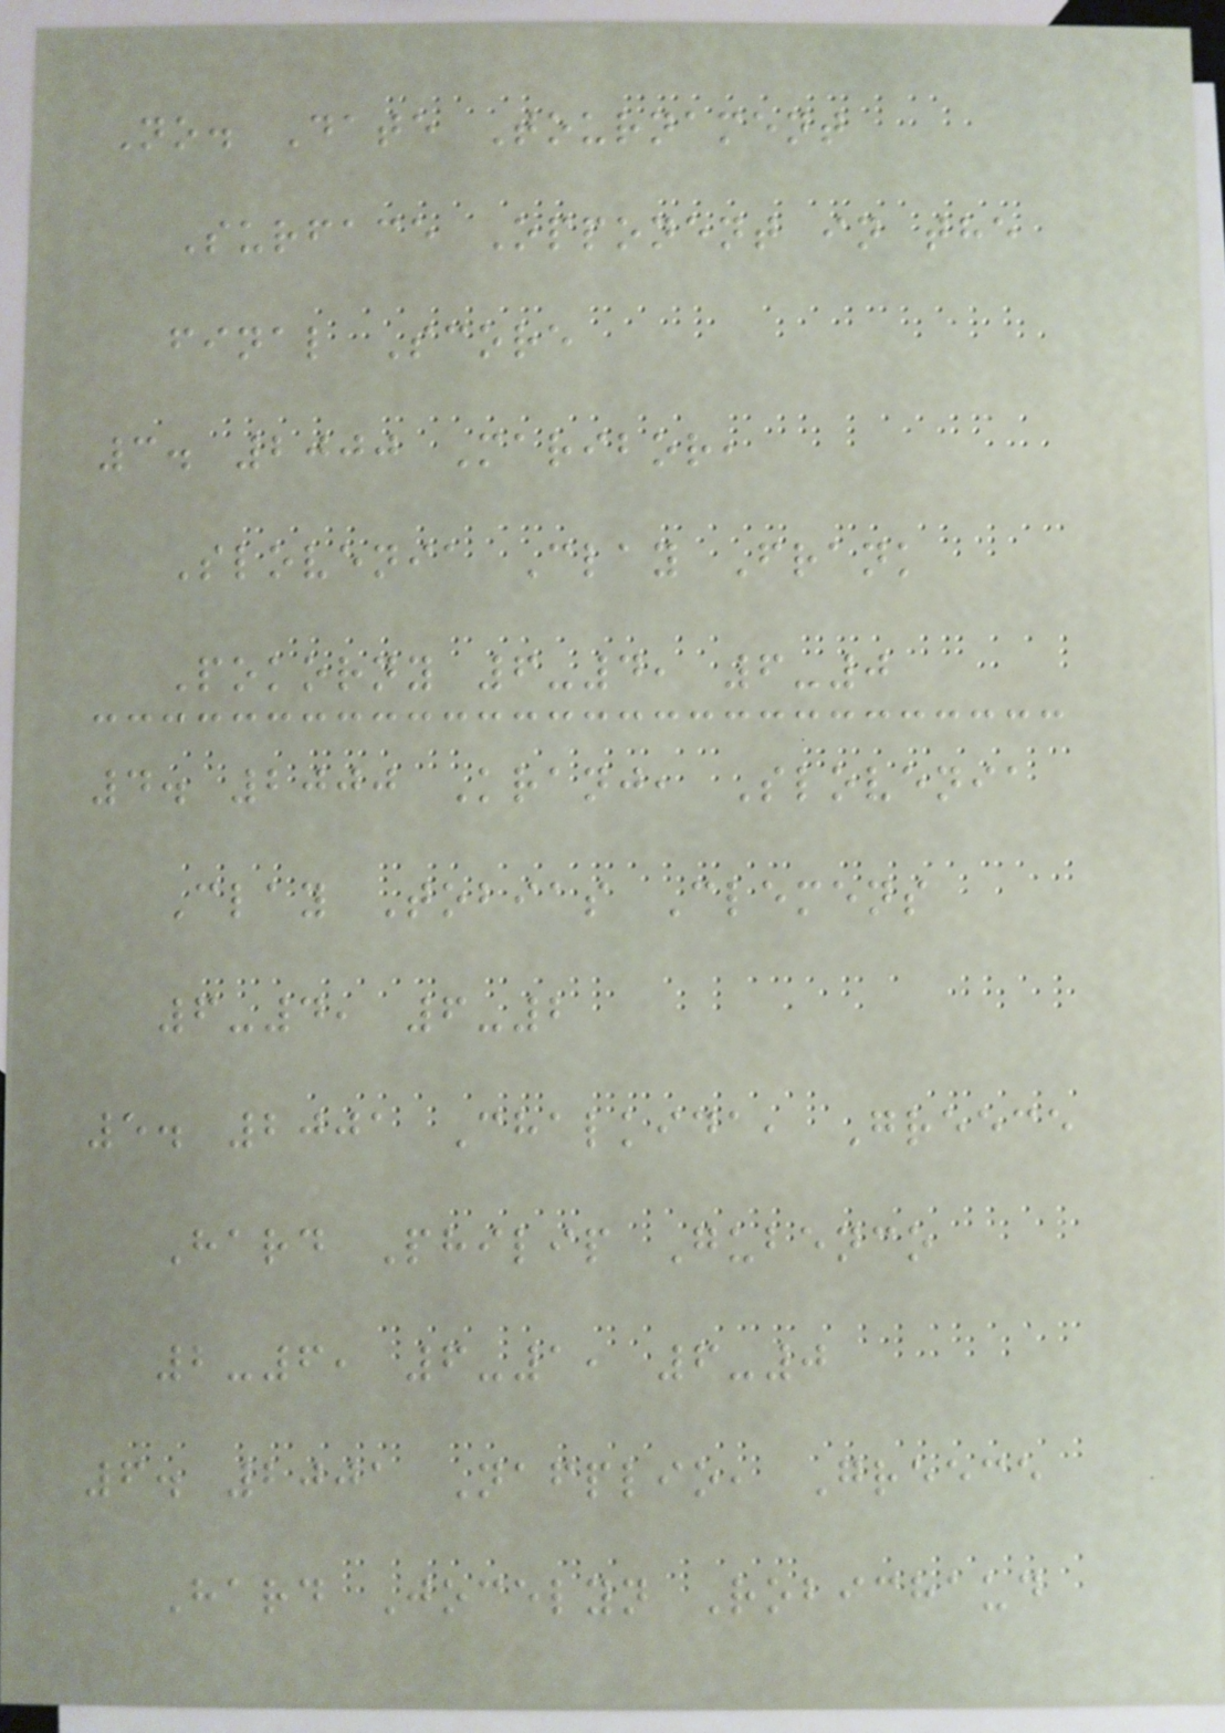No. Date Tournament
Surface Opponent in the
final Score
3. 2000 Maribor,
Slovenia Clay Frank
Pokorny 6-4, 6-0
4. 2000 Kranj, Slovenia
Clay Tobias Clemens
6-4, 6-2
5. 2001 Chalkida, Greece
Hard Philip Gubenco
2-6, 6-1, 6-0
6. 2001 Nafplio, Greece
Hard Jocelyn Robichaud
